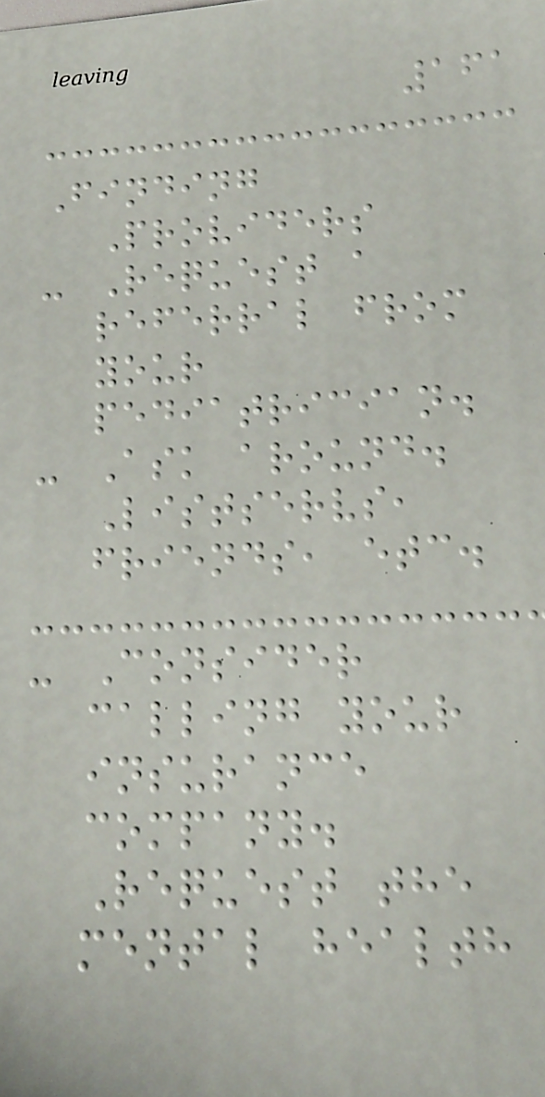161
Finding
Providers
- Request a
referral from
your
pediatrician.
- Ask around.
Listservs,
friends, etc.
- Consider
calling your
insurance
company.
Request the
mental health
